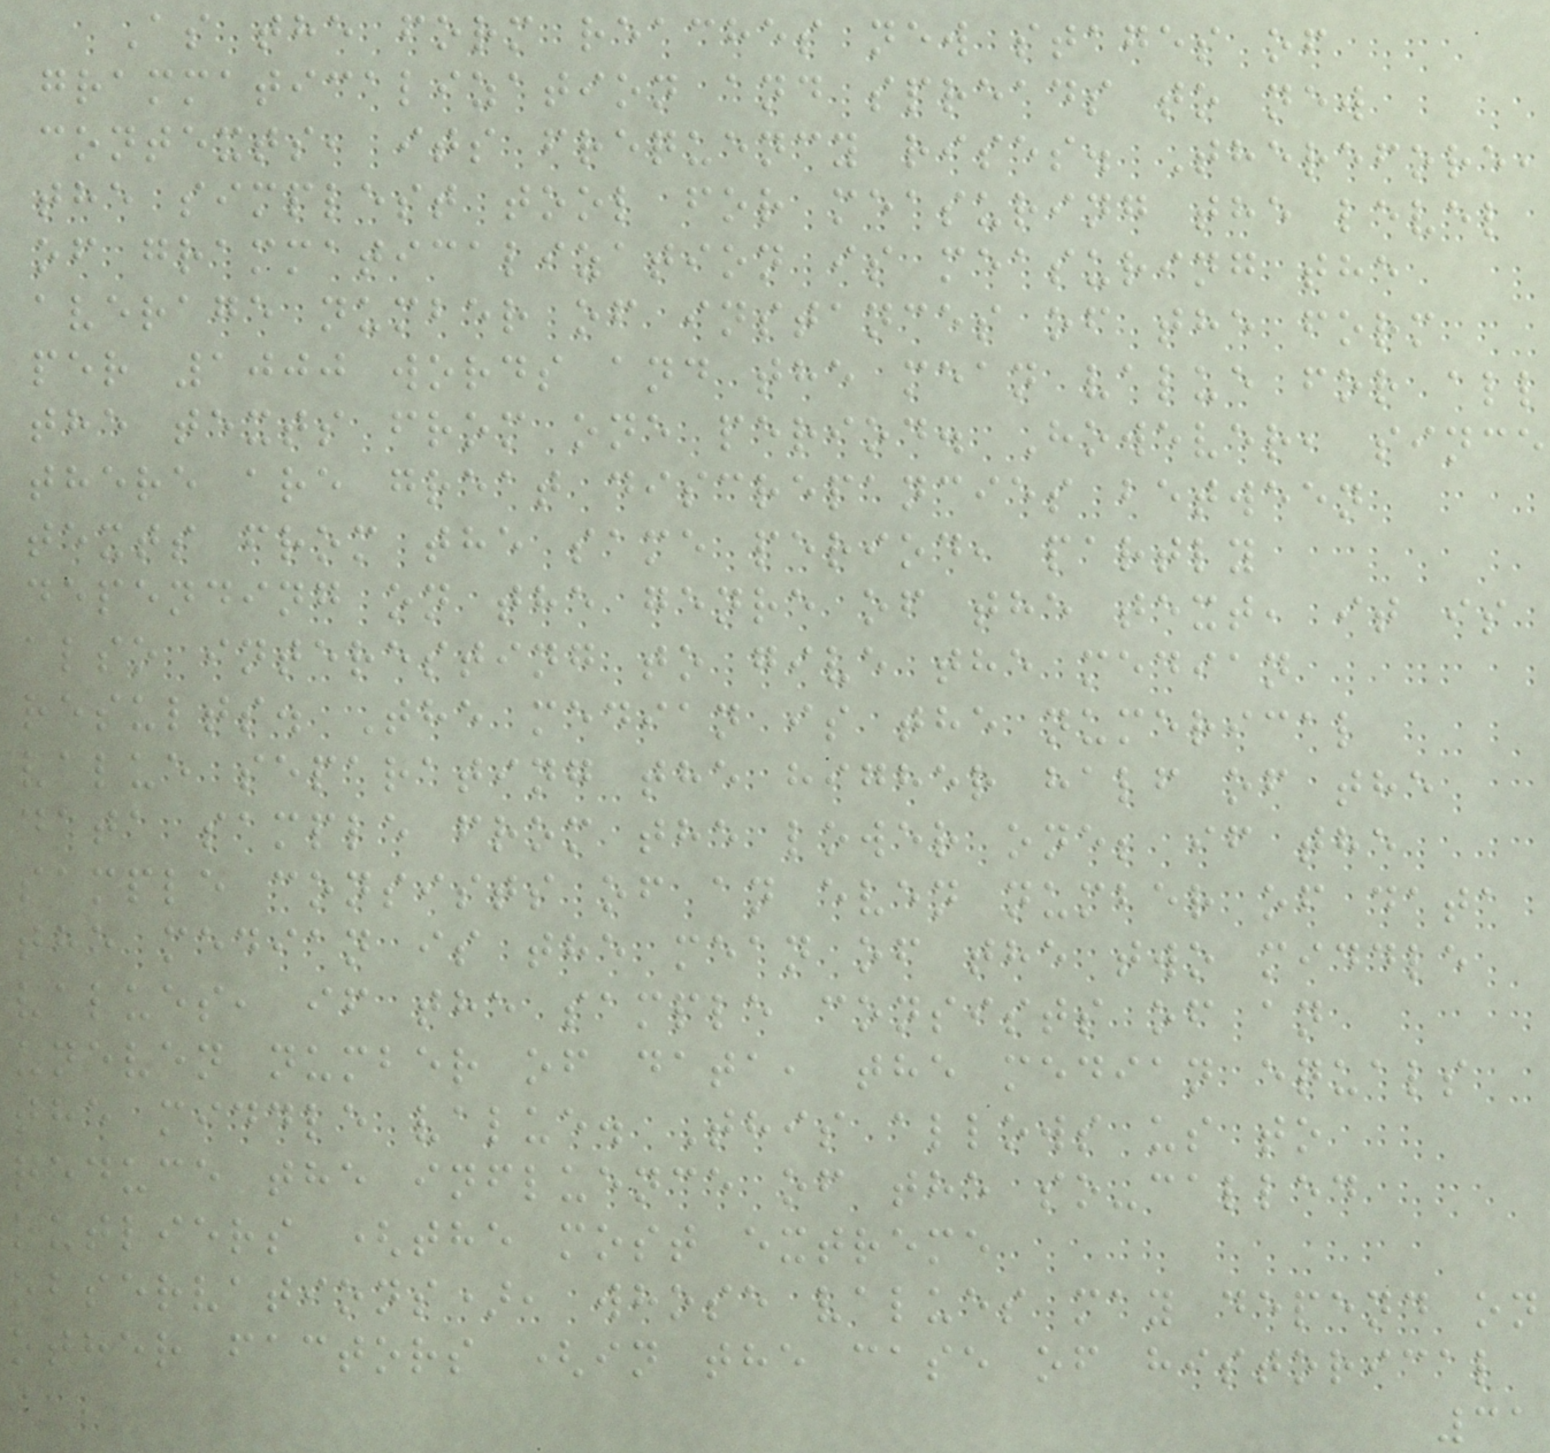As the form reaches new stages of
grammaticalization and spreads to new
contexts, its frequency rises. Therefore,
the simplest tool for measuring the level
of grammaticalization is measuring the
average number of instances of the form
per 1000 words and the mean value for all
the texts from one period. However, since
there are great discrepancies between
texts from the same period, partly
depending on the genre of the text, it is
also interesting to give the median
results. The median is the numerical
value separating the higher half of the
data sample from the lower one; if the
sample consists of an even number of data
the median is the mean of the two middle
values, if the sample consists of an
uneven number of data, the median equals
the middle value. This allows us to
reduce the influence of the so-called
outliers (the most extreme
observations), whose values may depend on
other factors (in the case of historical
31
